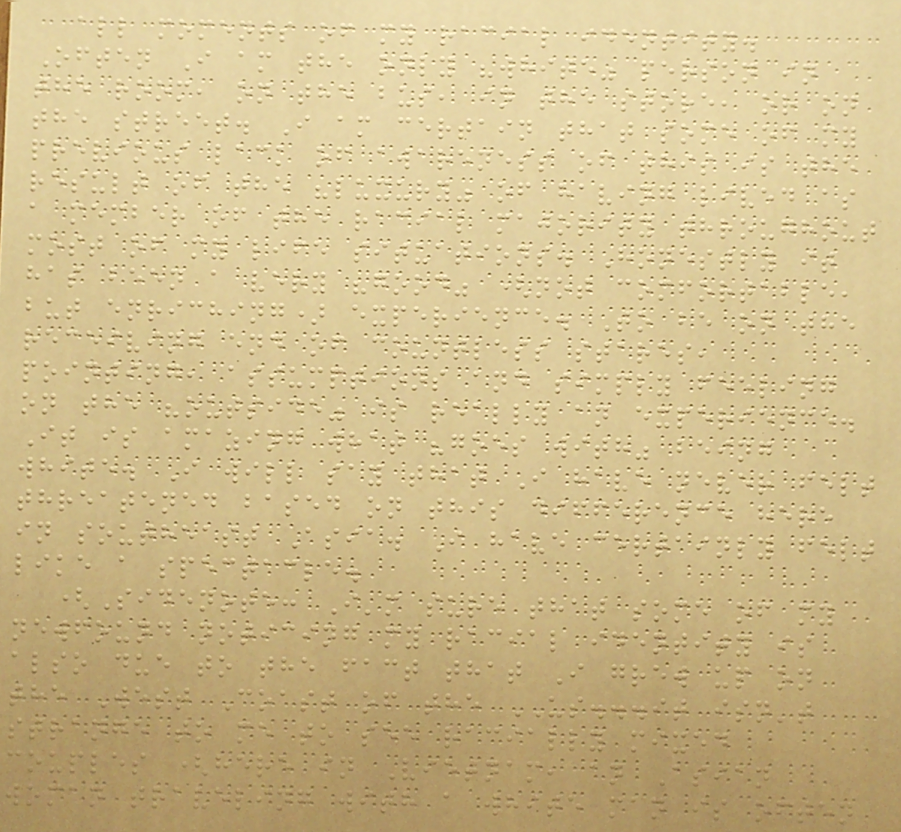all moments of my racial identity.
Often I am the only "white" person in
the room, on the bus, in the store, or on
the street. I am certain that some of my
previous lack of awareness of this is the
result of the "luxury" of having lived as
a member of the racial majority throughout
most of my life situations. Honestly it
has been a very "good" (not comfortable,
but enriching) experience. To be on the
receiving end of countless stares,
pointing, assumptions and simply feeling
on the "outside" is really an experience.
It is amazing what "goes with" being
white. I will say that I have never felt
threatened based on this difference here
in southeast Asia. I have certainly felt
like a spectacle.
(Sidenote: I'm sure that some of my
newfound noticing my racial identity is
also due to the fact that I grew up on
the West Coast of the US...it isn't
strange to me to see racially mixed
couples (here in Vietnam, an Asian
woman traveling with a white man is often
